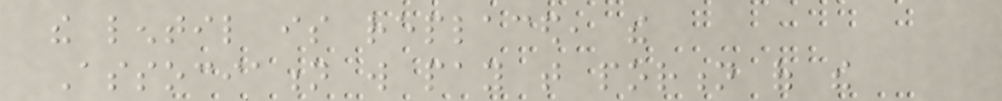the lentil is replaced, the
Association will pay that portion of the
